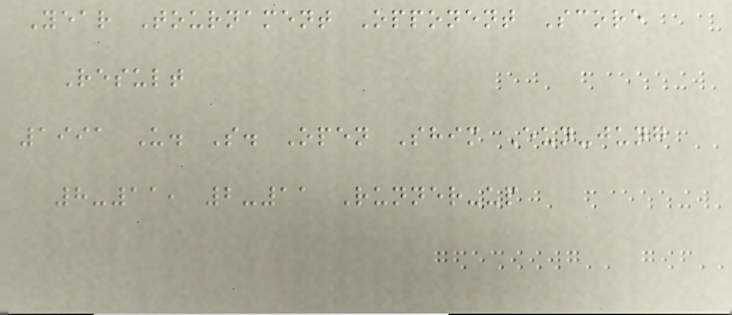Year Tournament Opponent Score
Result
1991 U. S. Open Shim Eun-jung
8-11, 2-11 Runner-up
